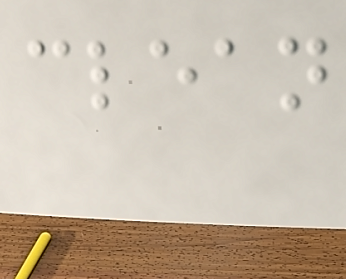clean
